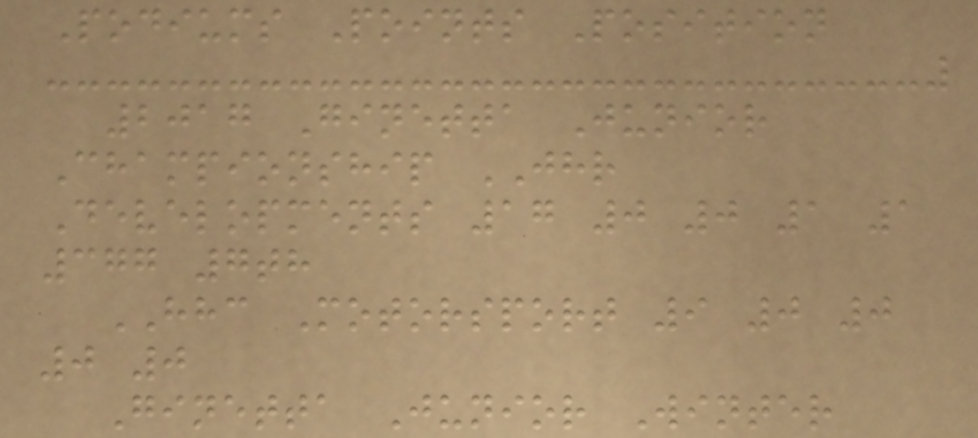Podiums Points Position
2017 Ginetta Junior
Championship JHR
Developments 17 0 0 1 1
377 7th
HHC Motorsport 9 0 0
0 0
Ginetta Junior Winter
